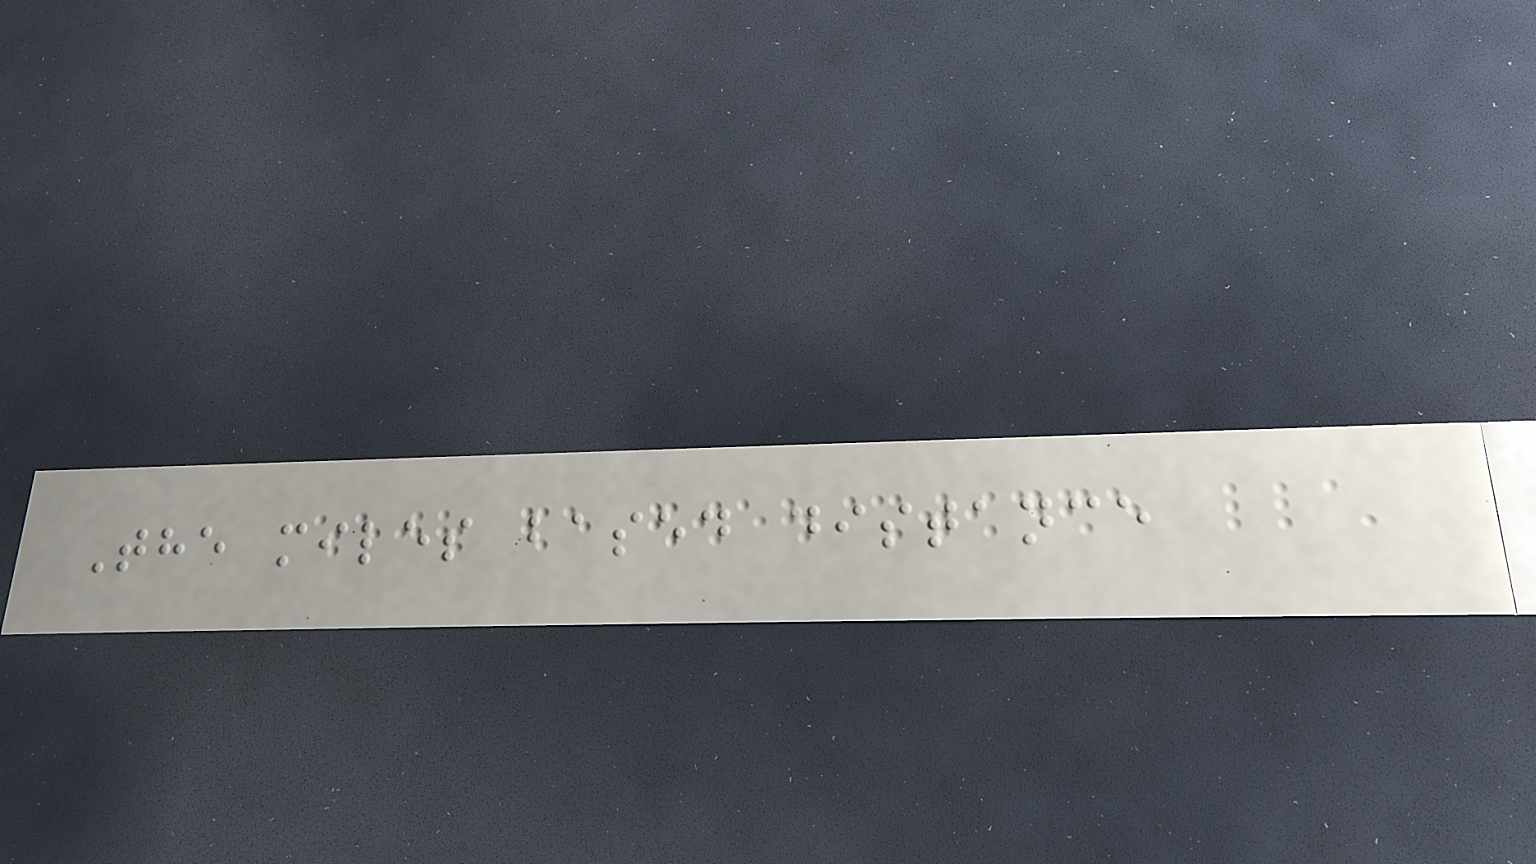The miles based distance
